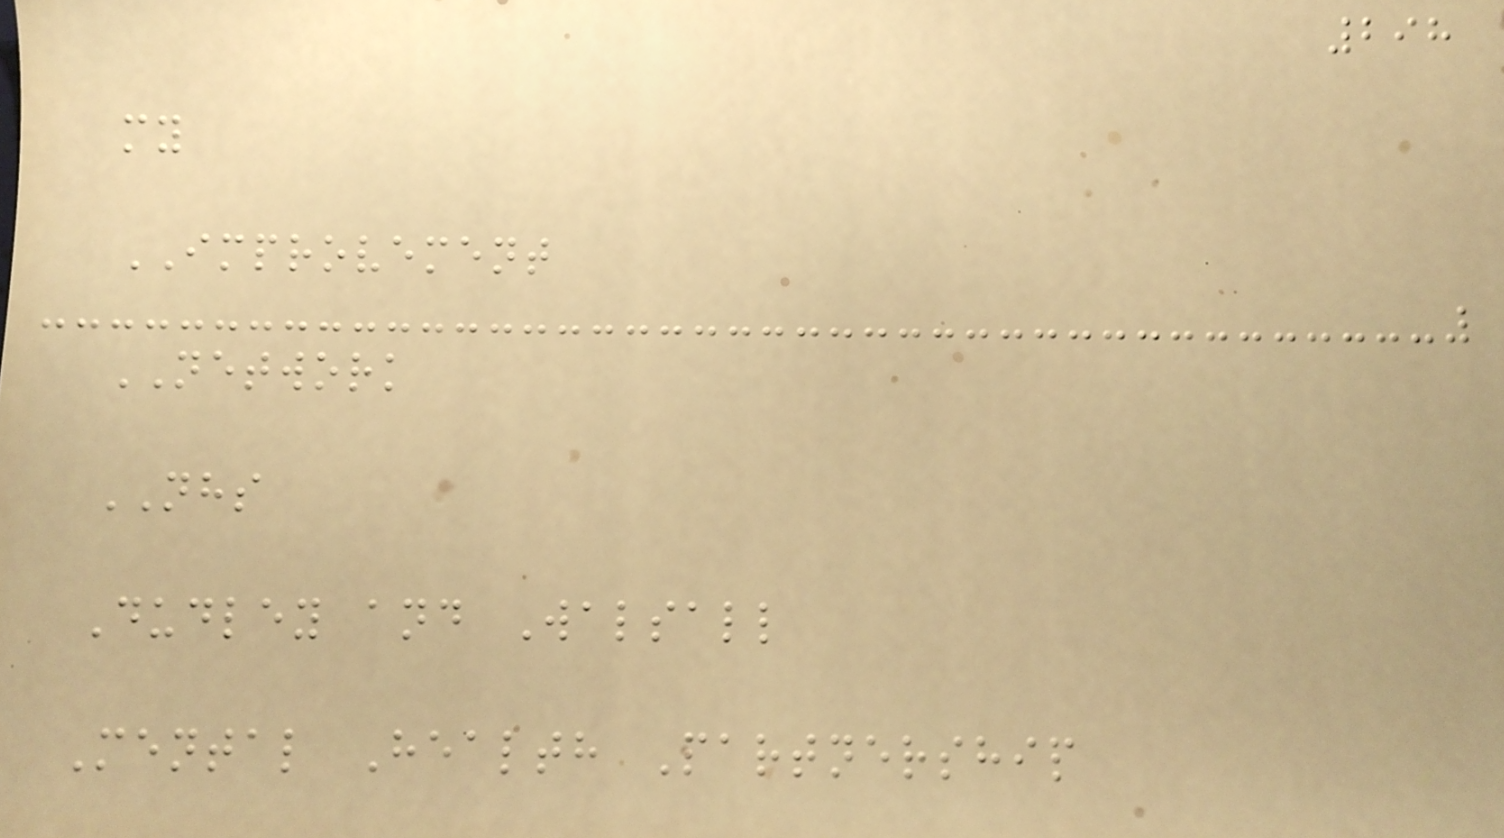298
my
IMPROVEMENT
NETWORK
NHS
Dudley and Walsall
Mental Health Partnership
